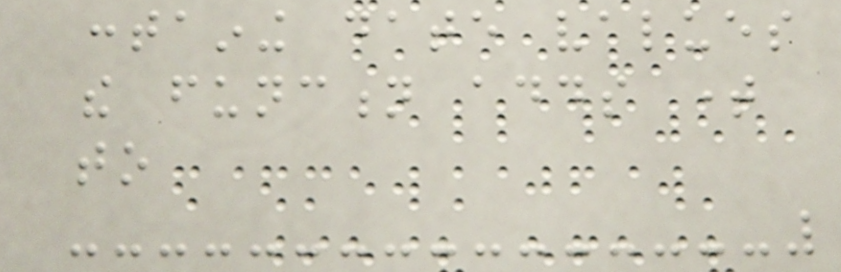containing date values
the function adds time
to
